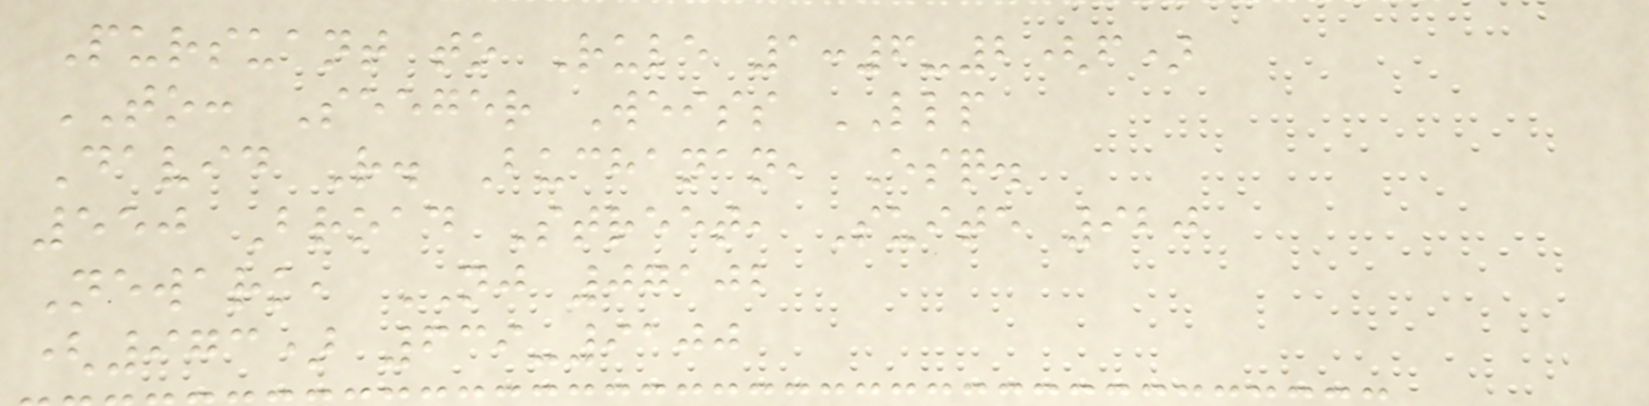Pursuant to Rule 1:6-2(f)
TO: Seeger Weiss LLP
David R. Buchanan, Esq.
550 Broad Street, Suite 920
Newark, NJ 07102
(973) 639-9100
